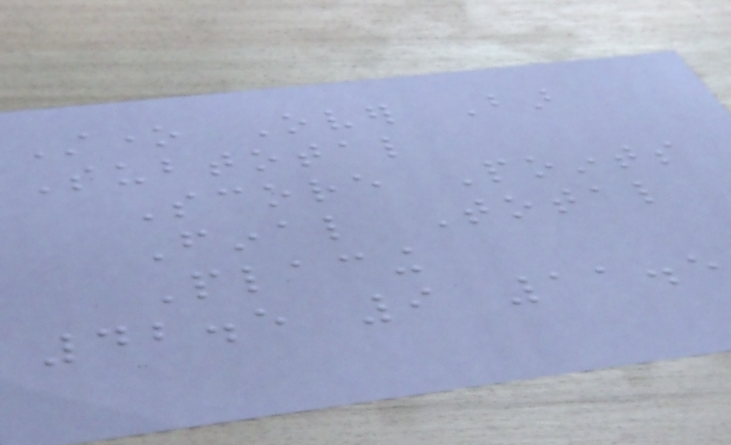Stone Over Bar
Subtotal
Score Points
Final Total
Placing
42.5 9 11.5
